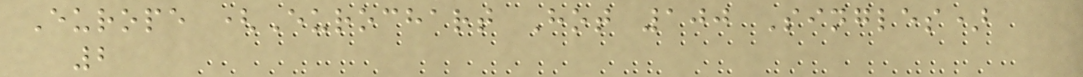Europe (Eurochart Hot 100 Singles)
2
